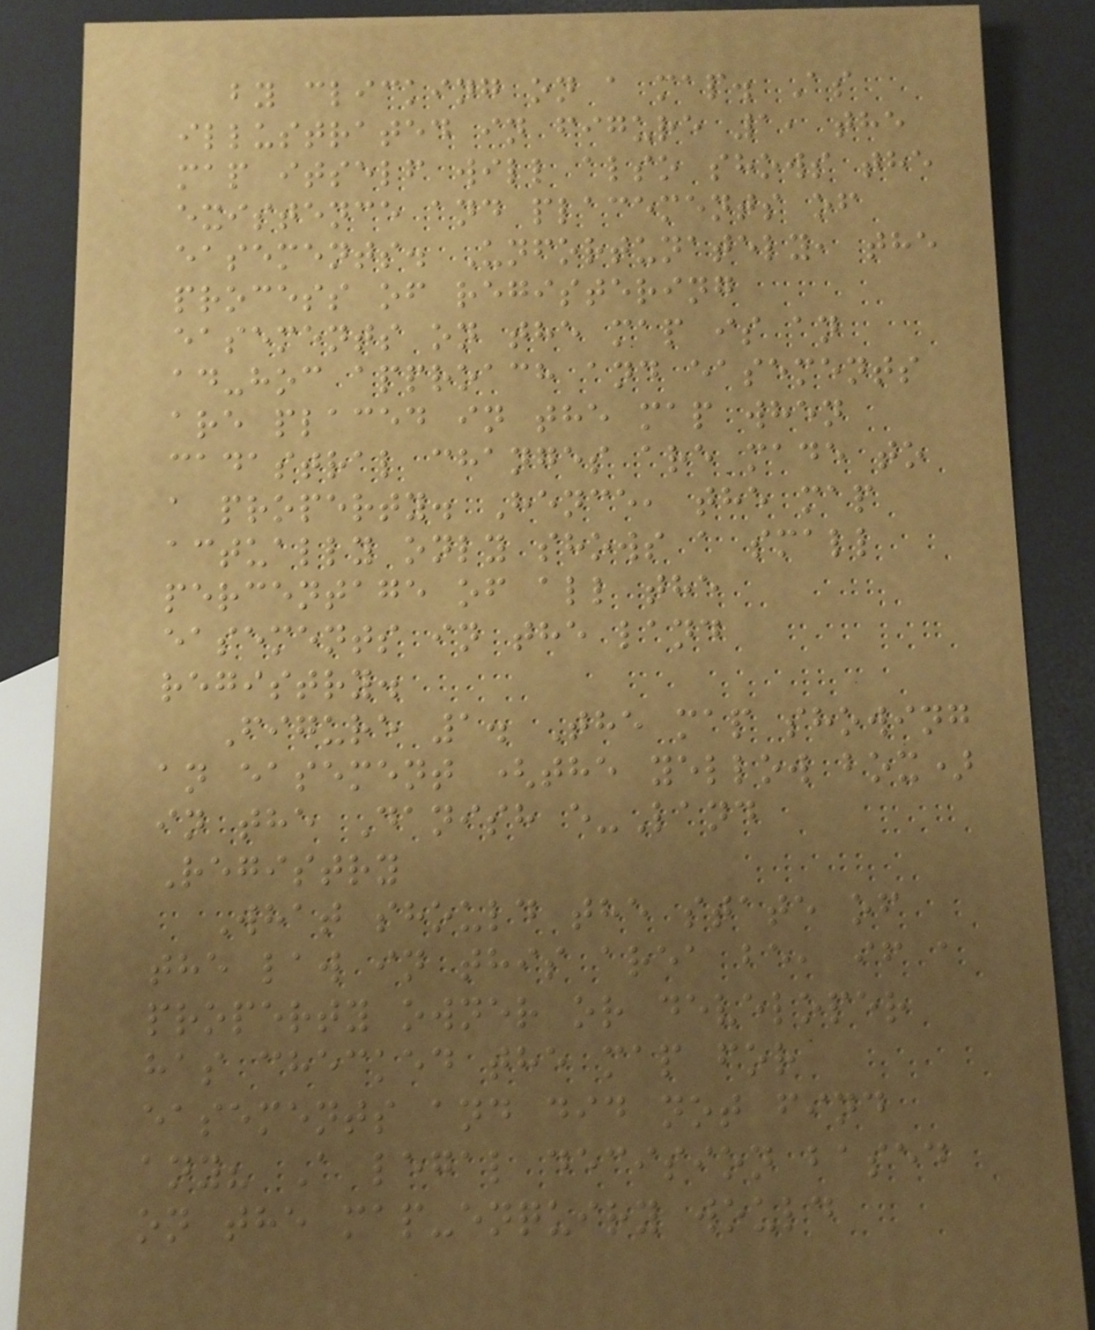by clicking on a map. As
illustrated in figure 1, the
map itself will also shows the
existence and placements of
easements. Unfortunately, the
process of registering
easements on the map is an
ad-hoc approach and easements
are placed in the map when
cadastral changes are made to
a property. Hence, the map
actually only shows a small
percentage of all the
easements in the land
registry.
Figure 1. The map showing
an easement (the yellow box)
in the Danish e-Land
Registry
What should the state of
the law in this area be, if a
property owner or developer
has checked the map for
easements and did not find
any? A legal decision based
on the map-enquiry would
